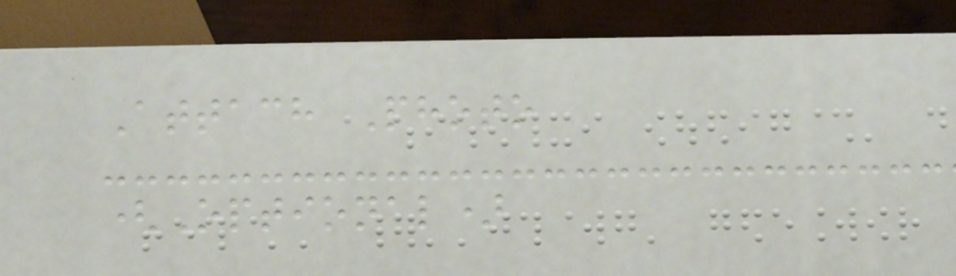Attach Photo
(Optional)
